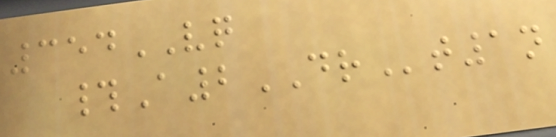354VQ
#A2DRt1n
